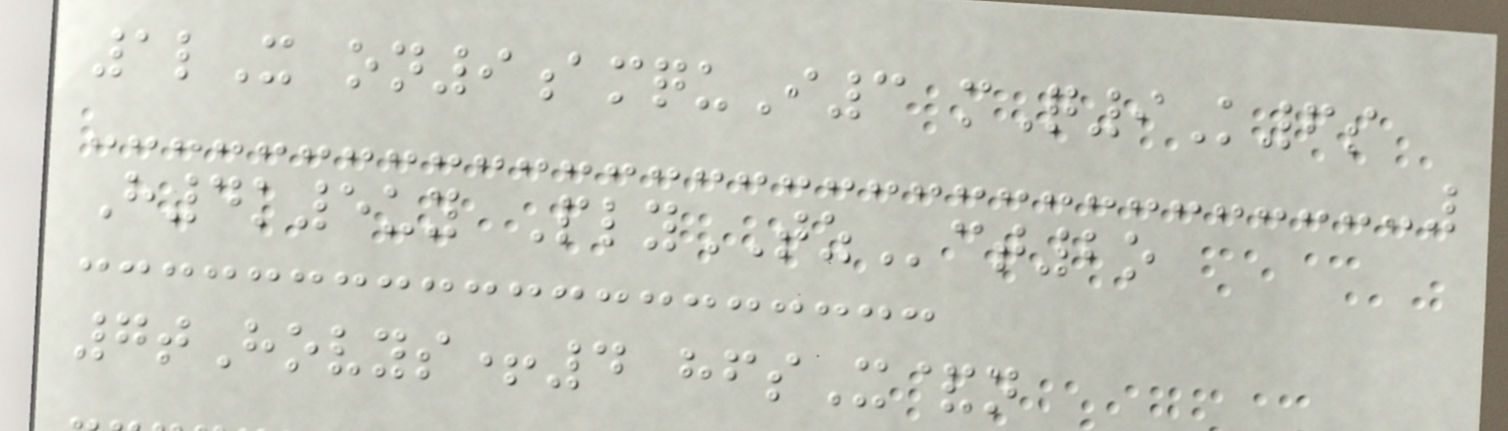1lX on9amquI3 mQ9K6s
H4k5uy PlyTZct2o
7tHovys+4 hfsX&n
